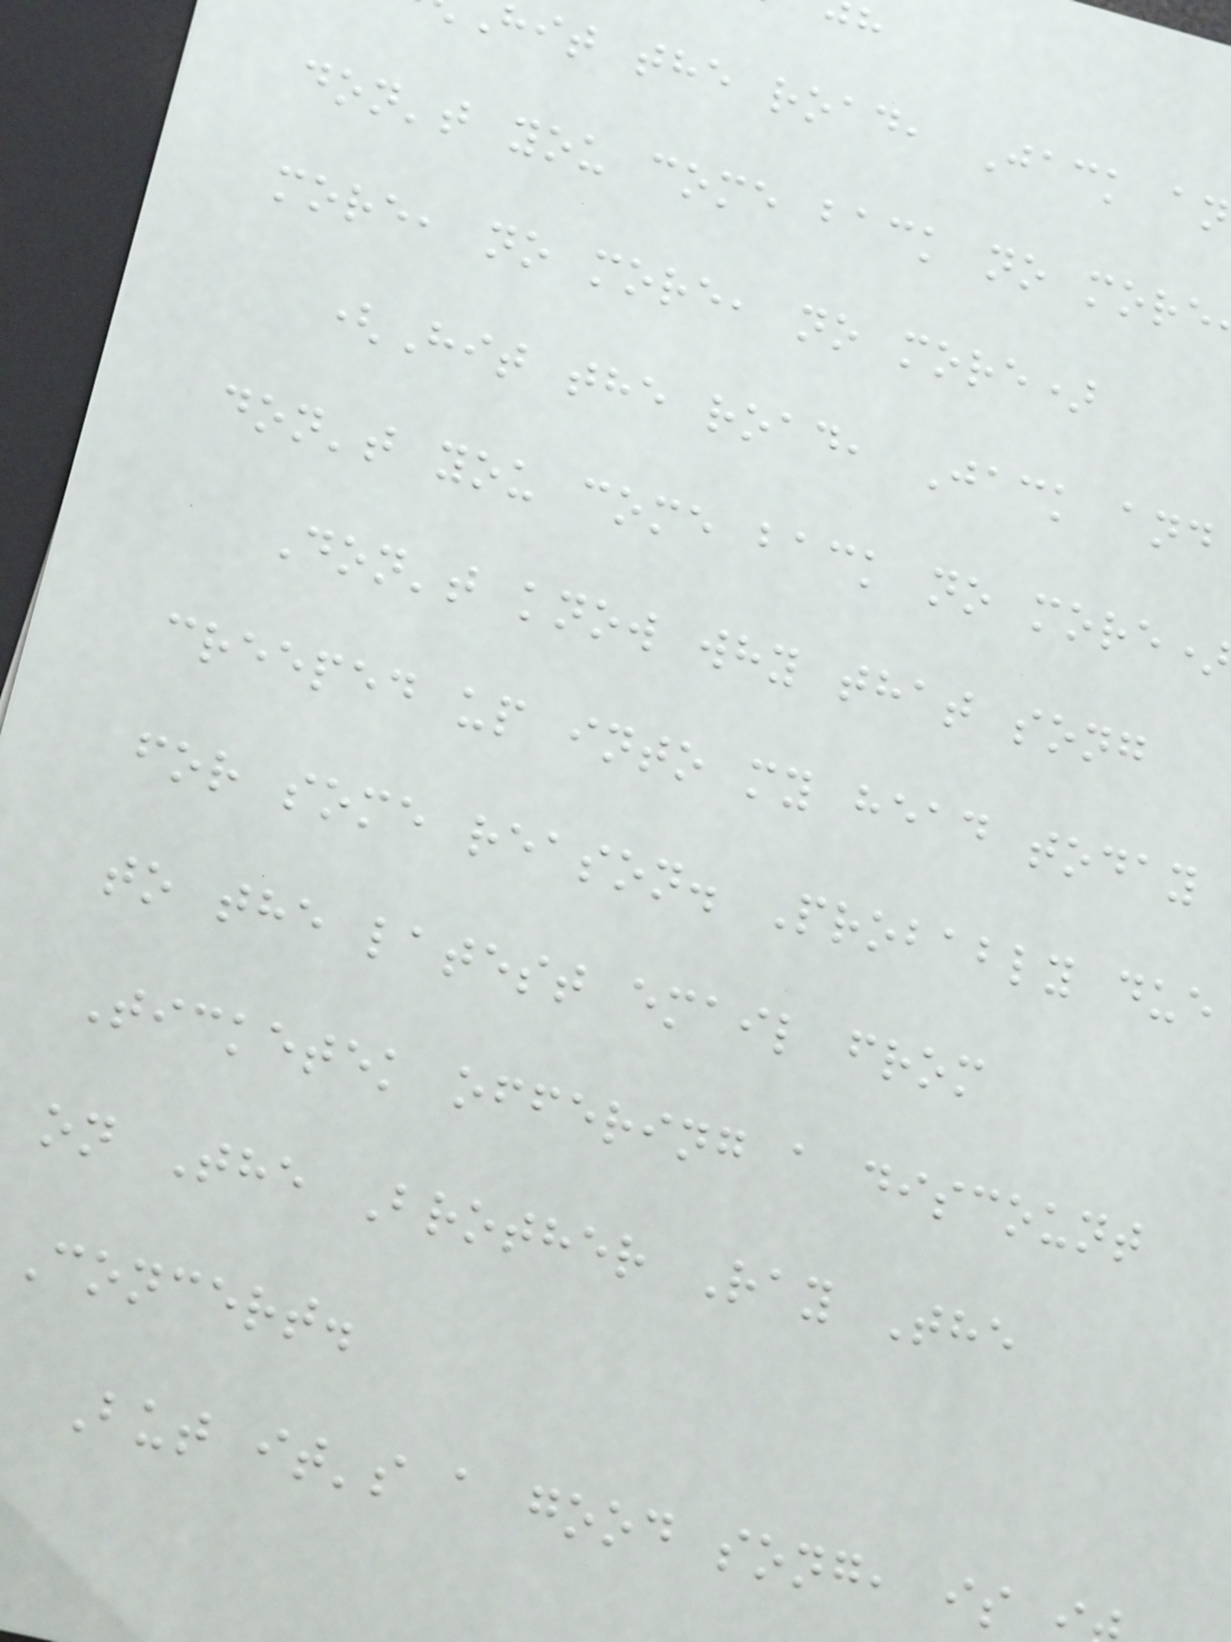hit the road, Jack an
don't you come back no more
more, no more, no more)
(Hit the road, Jack and
don't you come back no more
Don't know why that song
creeped up into my head today
for some reason. Probably due
to the latest email from
Ticketek offering a discount
on The Brother Ray The
Concert.
But it's a good song, is
